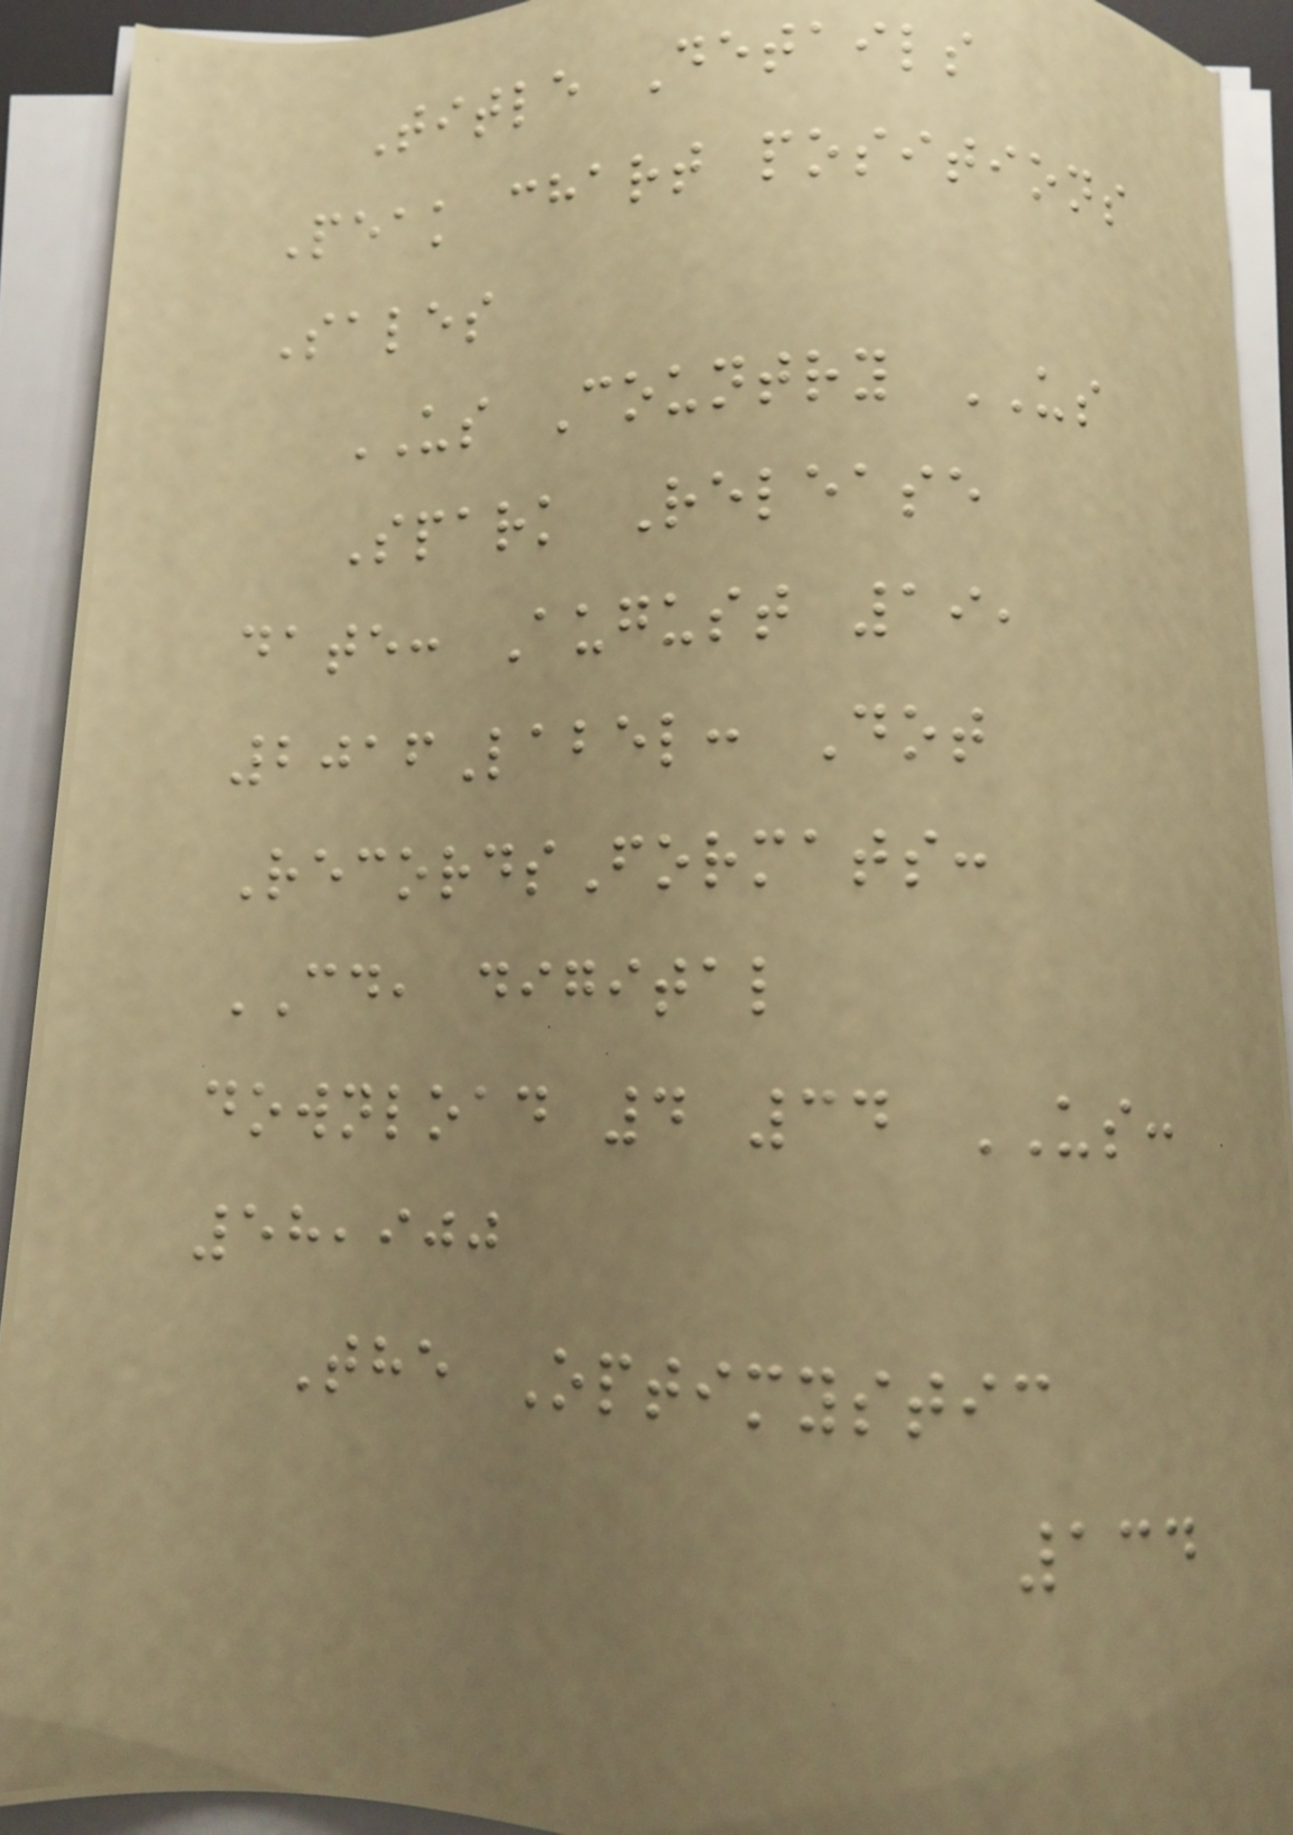Title Details
Peak chart positions
Sales
US Country US
Spark Release
date: August 19,
2016Label: Dot
RecordsFormats:
CD, digital
download 4 34 US:
58,900
The Optimystic
134
